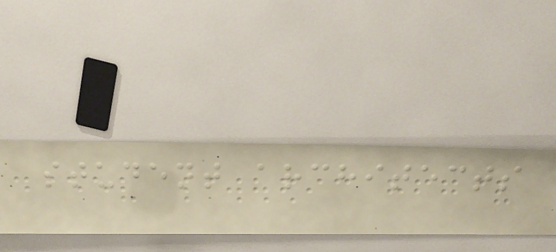student architects
